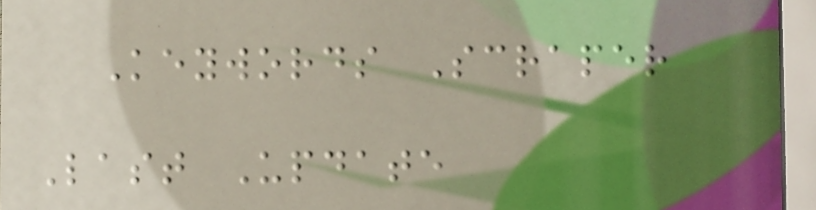Keywords Scraper
Last Update
